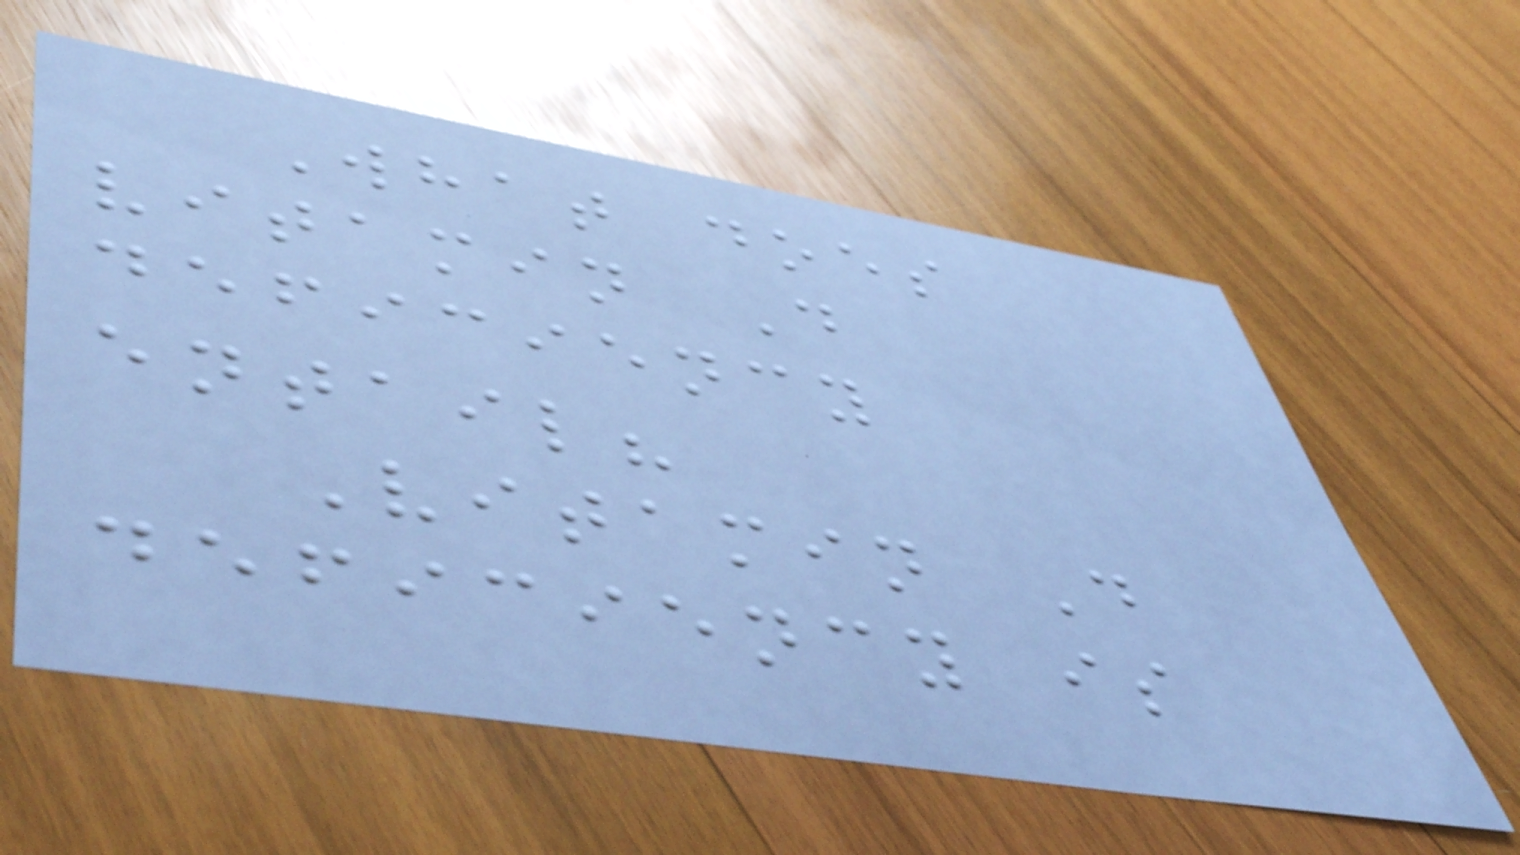What does
vitamin D
deficiency
entail?
Vitamin D
deficiency is
